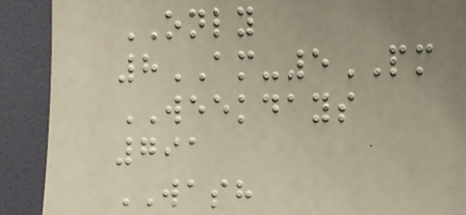ONLY
8AM-5PM
WEEKDAYS
791
WASH
